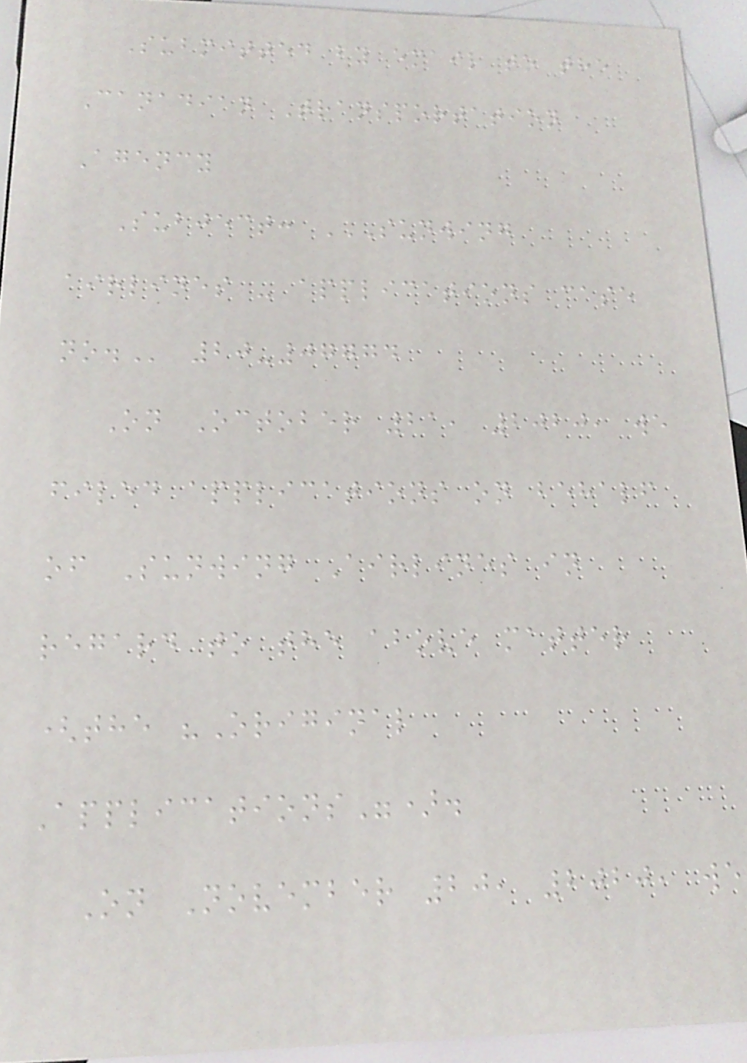Submitted by email to the
Canadian Transportation
Agency
Subject: SUNWING
AIRLINES - APPLICATIONS CASE
NO. 20-07774
On October 21, 2020, we
filed applications on behalf
of Sunwing Airlines in
regard to the above matter
(the "Original
Applications").
On November 20, 2020, we
